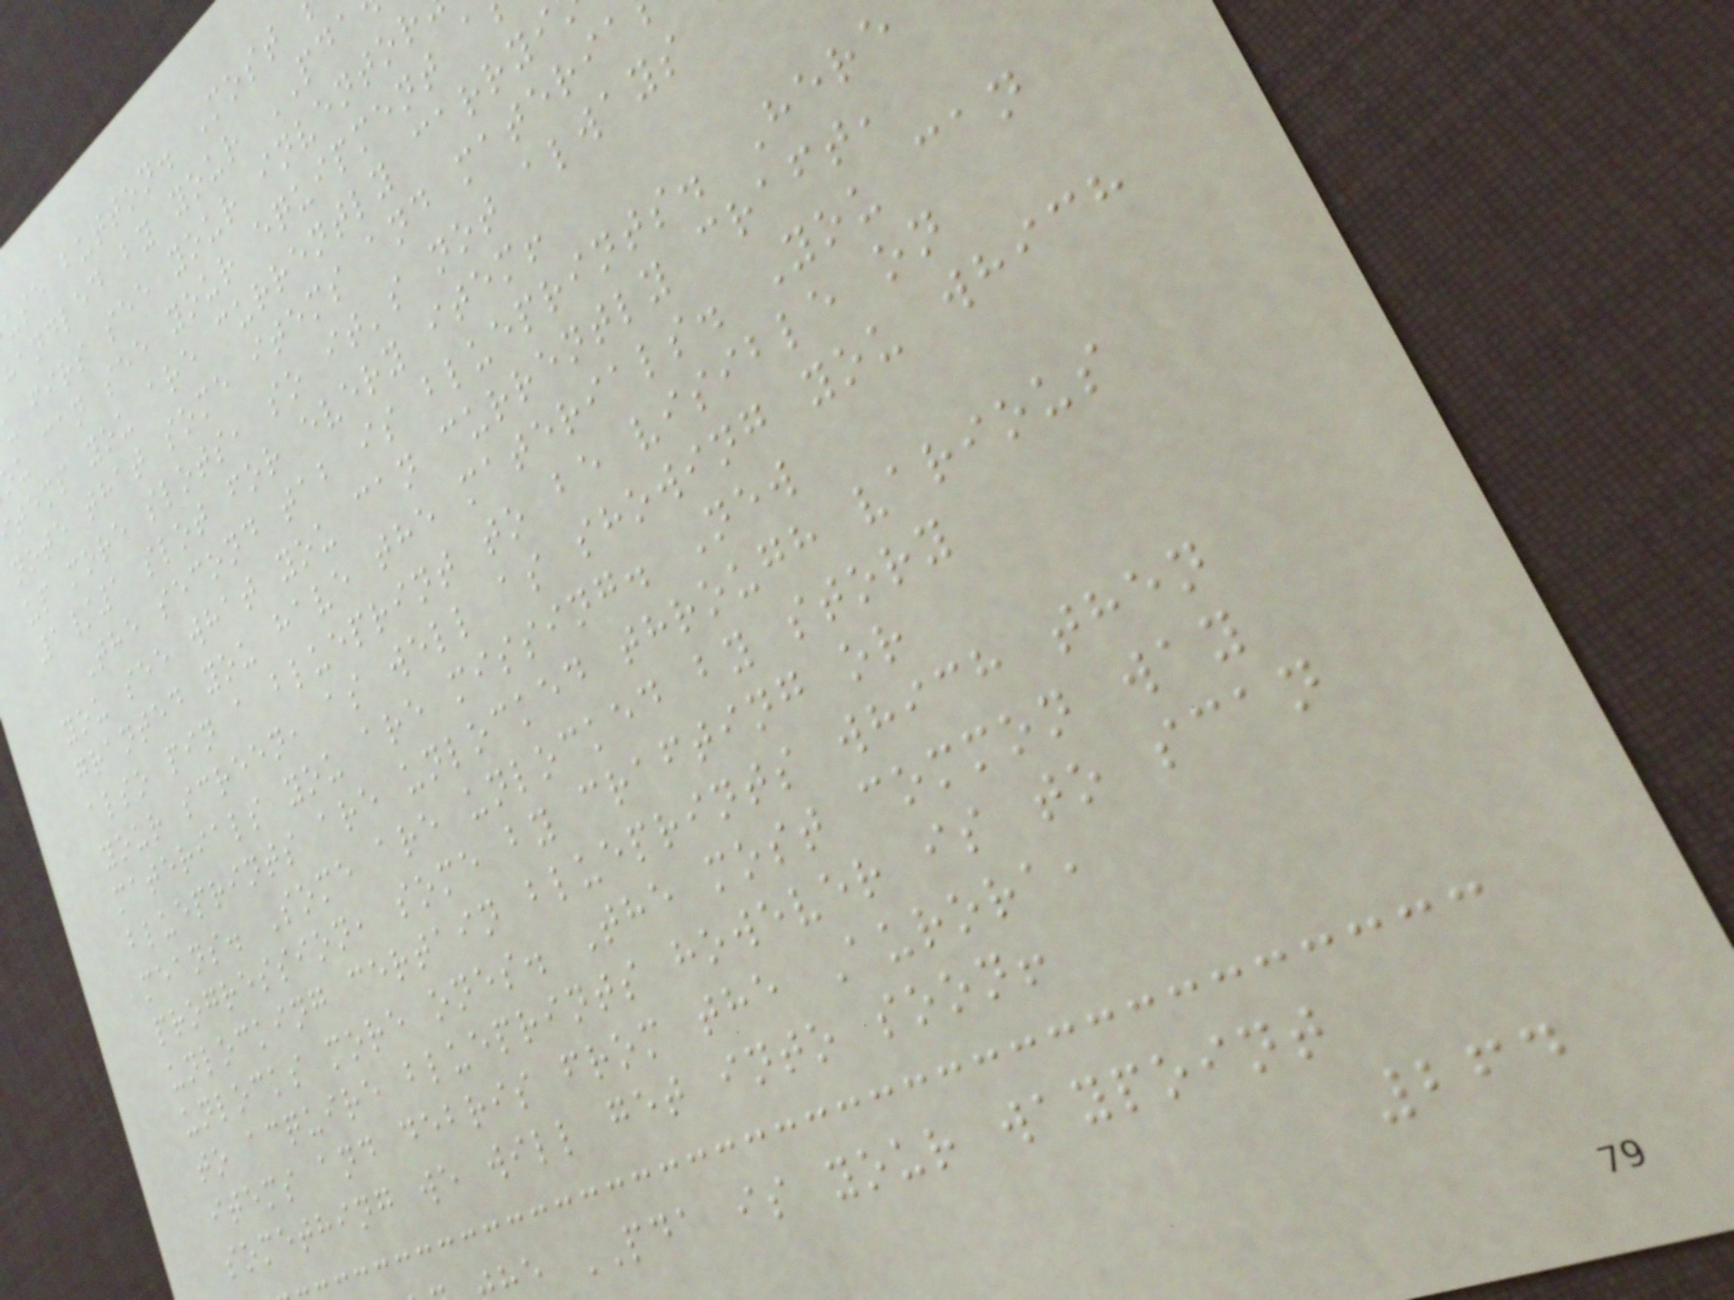use button. Most
handled by your PDA
u firs see your inventor
u can see your equipment a
tems you are currently carryi
note that some items and materia
up more slots, so it's not always
1/1 slot for every item!
The second tab is blueprints. Here
you see what you can currently craft,
granted you have the materials. You can
also pin a blueprint to be visible on
your screen, as well as showing you which
materials you are missing. New
blueprints are unlocked through various
means. Some are unlocked by story
progression, some by crafting or
unlocking certain blueprints which then
unlocks more ones. The most common way
to acquire blueprints however is to scan
items and debris from the Aurora,
something we will get into soon!
e PDA is your waypoint
264
